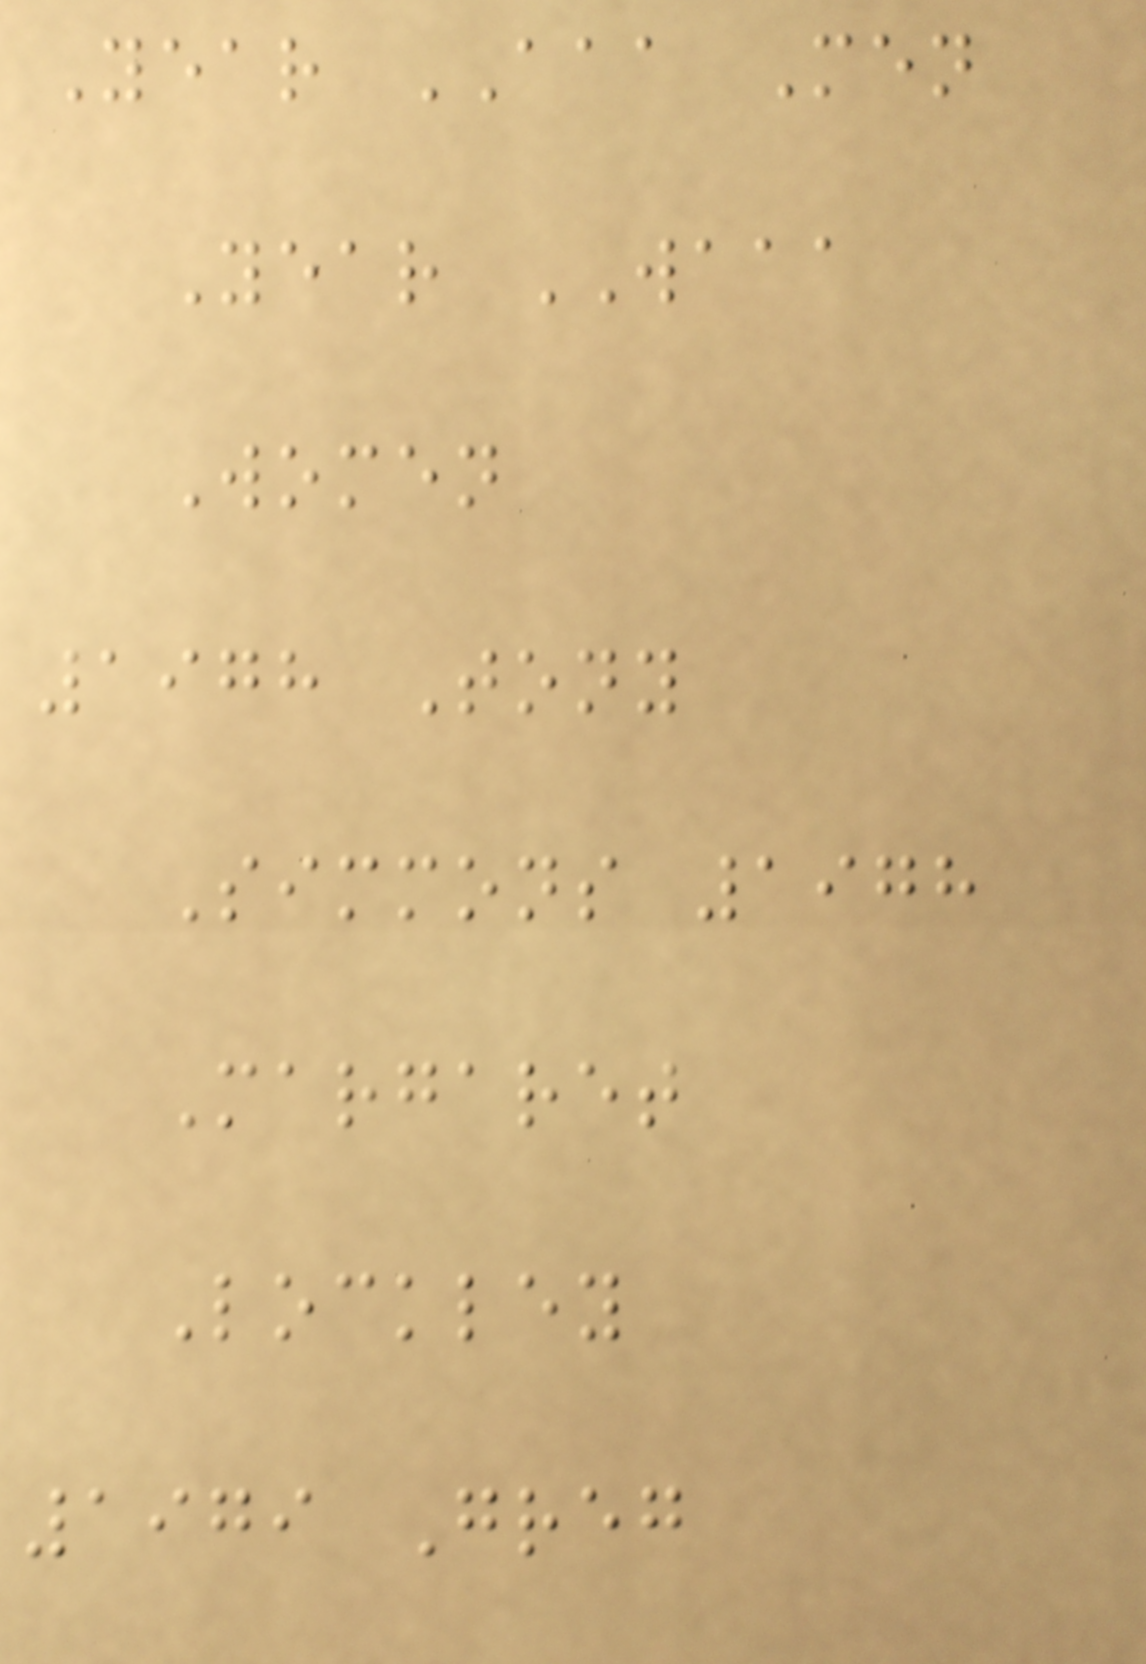Year AAA Men
Year WAAA
Women
1978 Tony
Simmons 1978
Margaret
Lockley
1979 Greg
